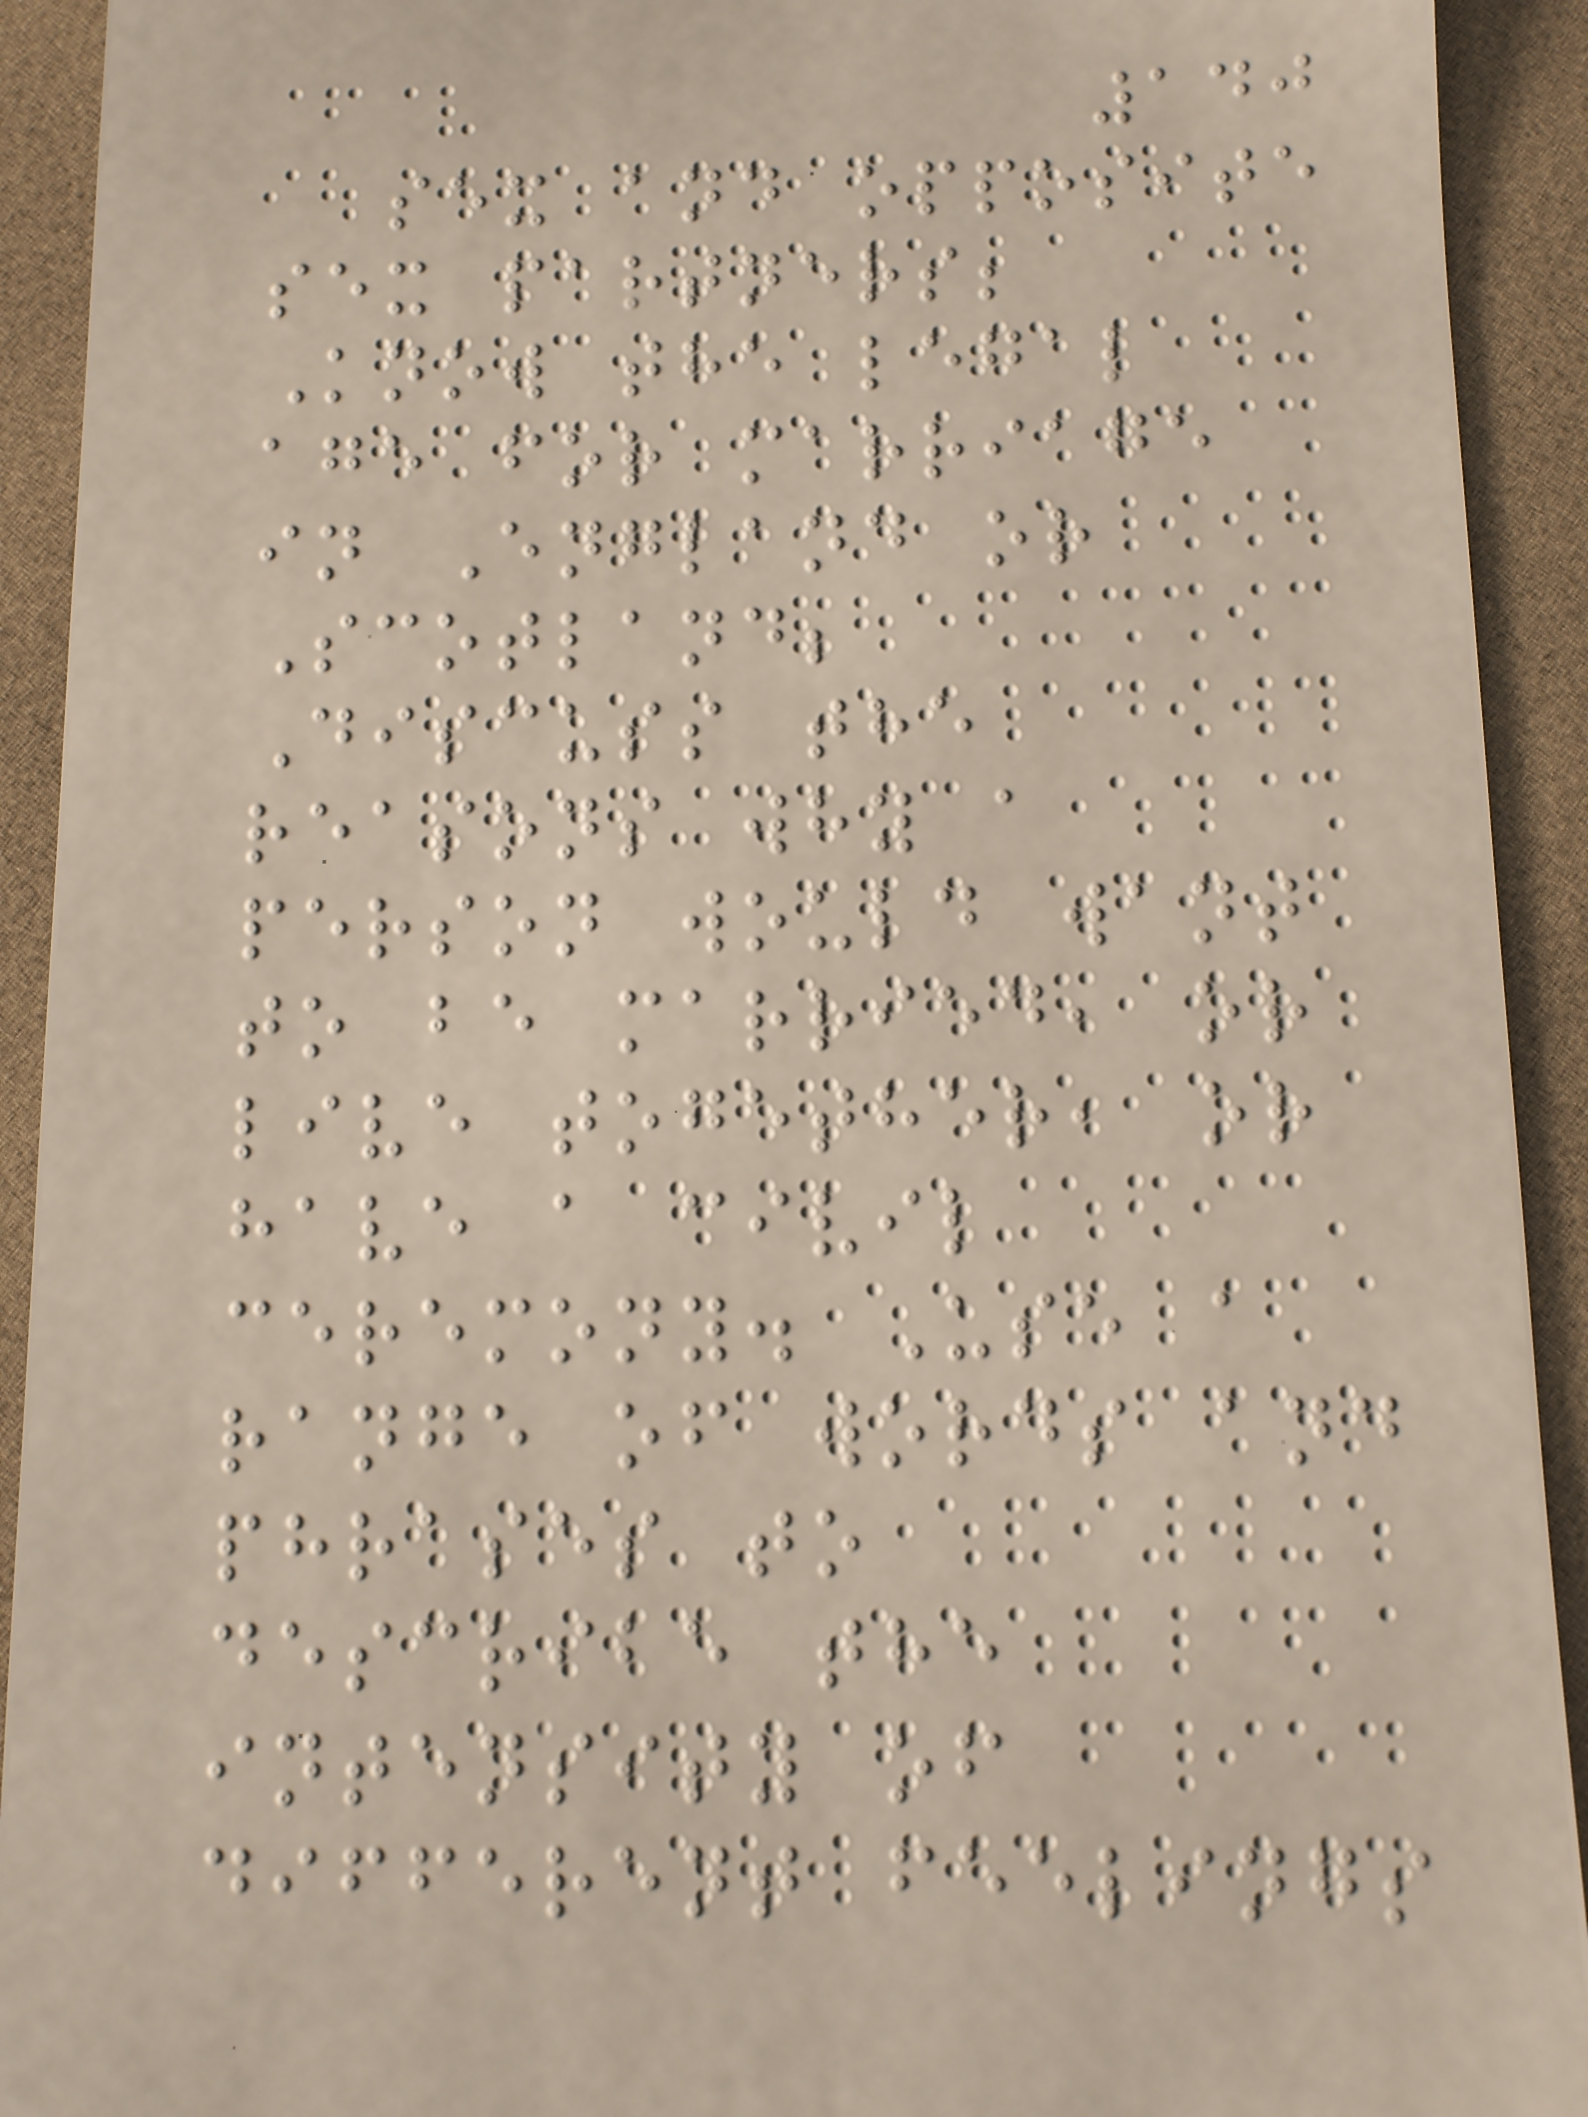140
sex and opposite
sex partners;
Know the legal
age for marriage
in England or
Scotland;
Discuss the
reasons why a
person would want
to be married, or
live together, or
have a civil
ceremony. Use a
range of words and
phrases to
describe the
intensity of
different feelings
